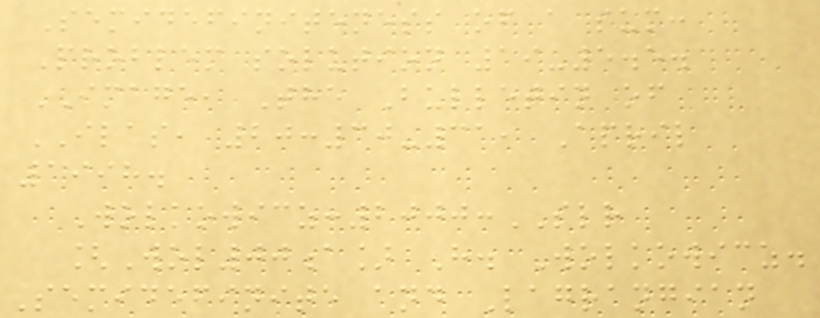Semidefiniteness of a sum:
Problem solution 19-5.5.
IMAGE, The Bulletin of
ILAS, 20:30-31, April
1998.
Wolkowicz:2000:SLR
[Wol00a] H. Wolkowicz.
Semidefinite and Lagrangian
